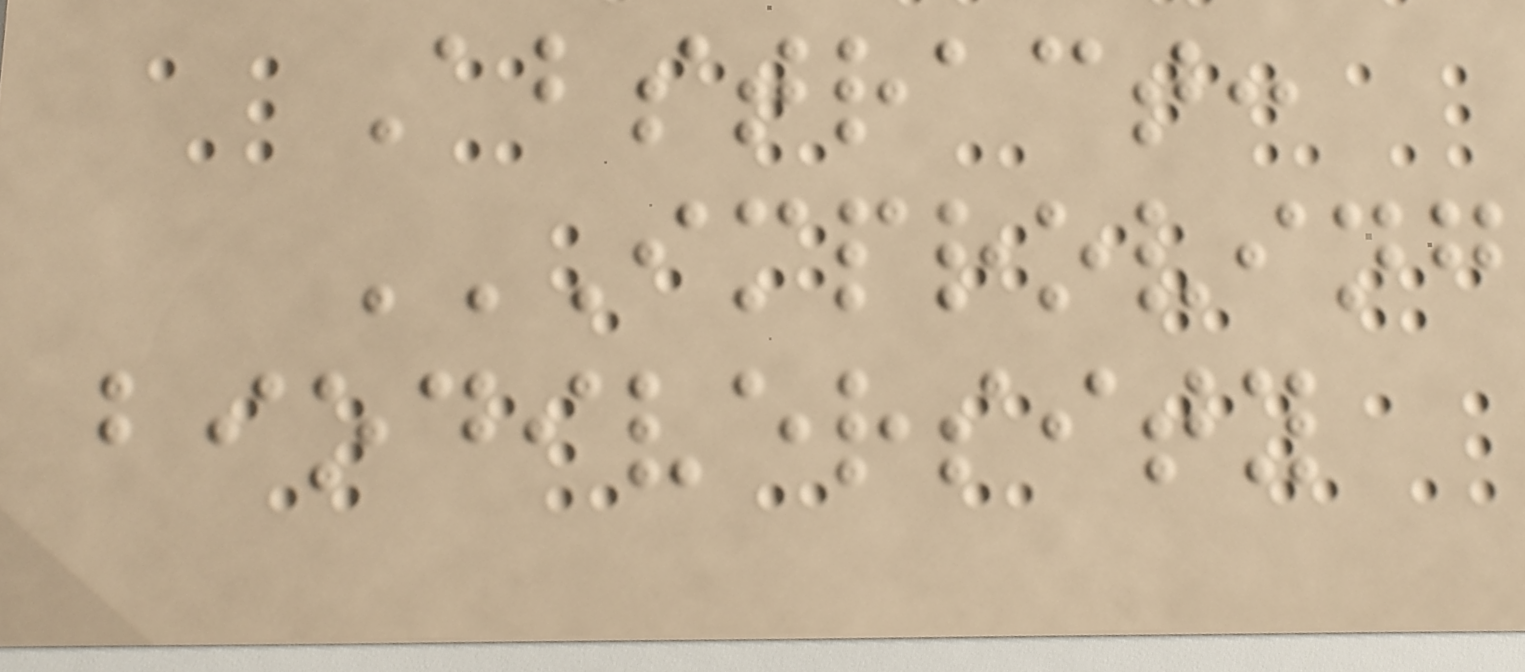Abstract:
IMPROVING
BIODIVERSITY
